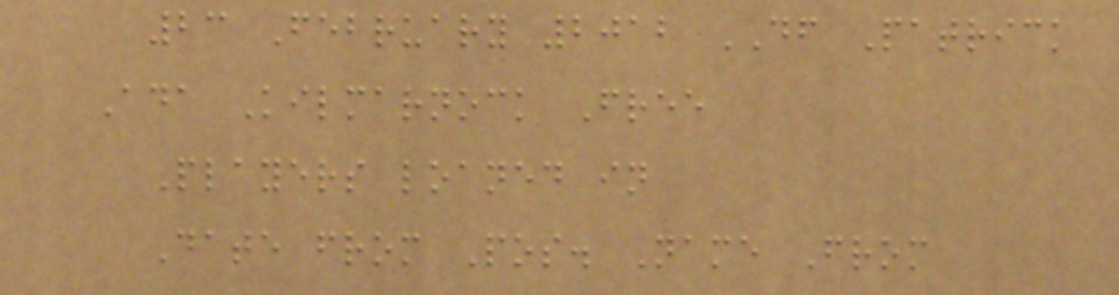23 February 2012 DF Patrick
Ada Kilmarnock Free
Players loaned in
Date from Pos. Name From
